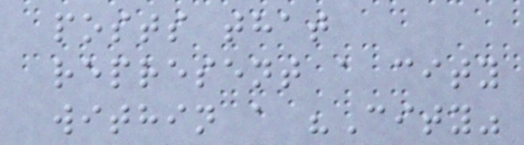posts that
represent a city
within a "City"
